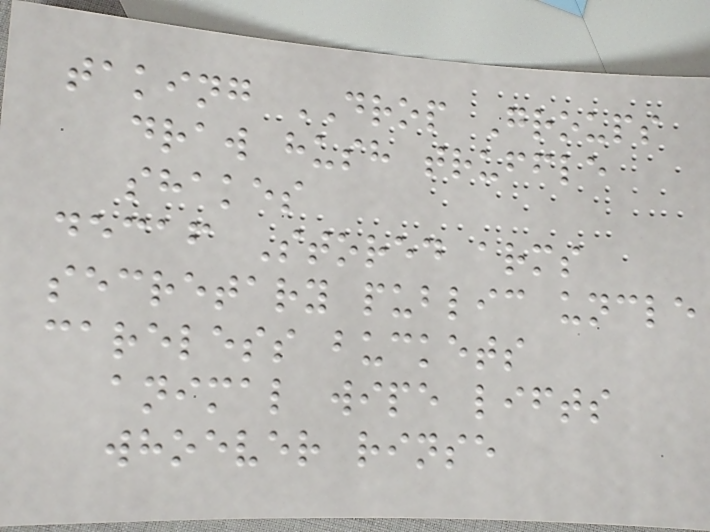taking DROP Groups
draw hush truffle
shakes
decaf Stored arms
secretary public uncle
careless buckets
animal wipe lifts
whoever rinse
